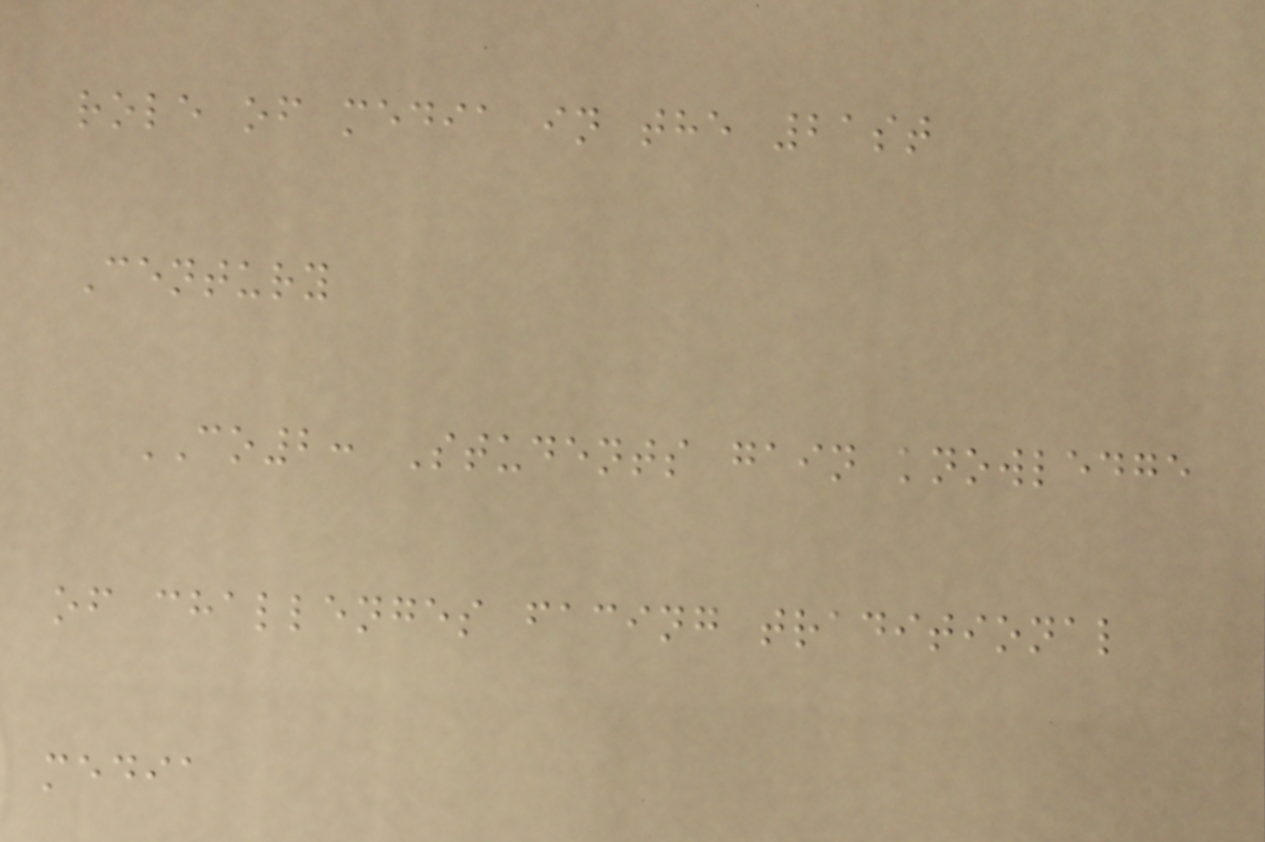role of media in the 21st
Century
CO2: Students gain knowledge
of challenges facing traditional
media
